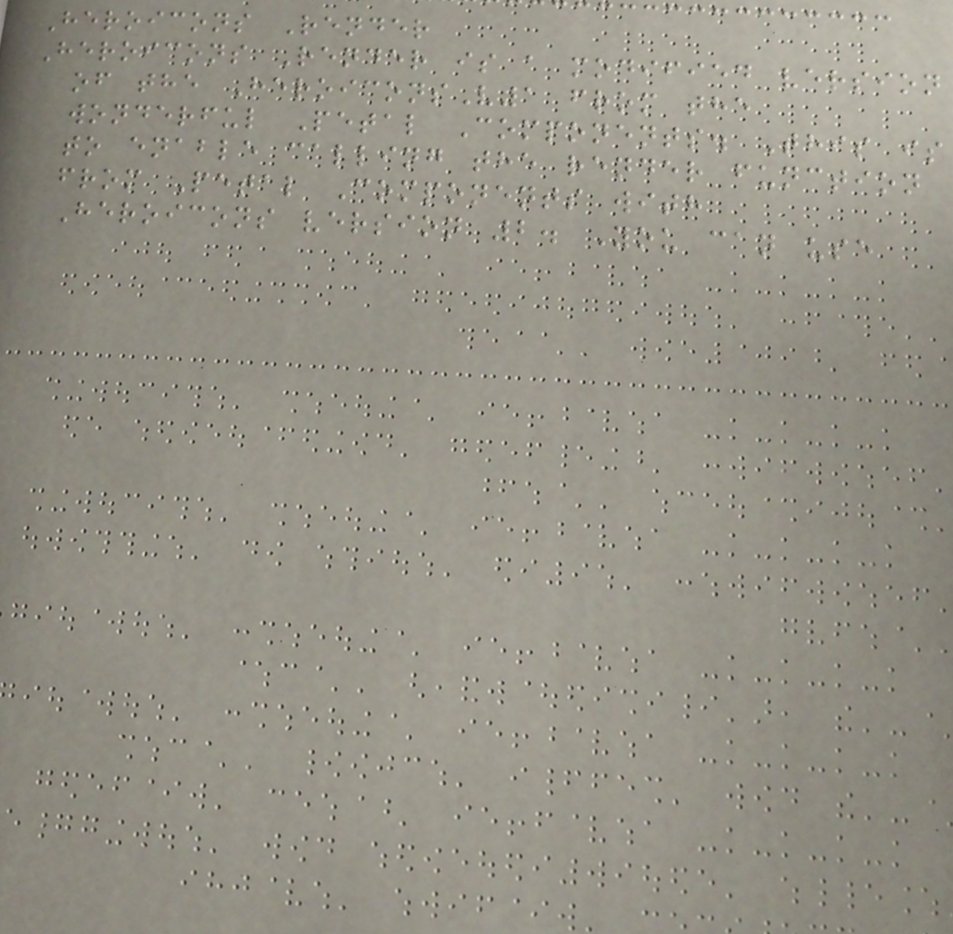Heroicons Render
Heroicons Render is a modified version
of the HeroiconsV1 from the
wonderful Petal Components. This is
to enable calling the render function
from Petal Components with
Heroicons version 2. You can use
